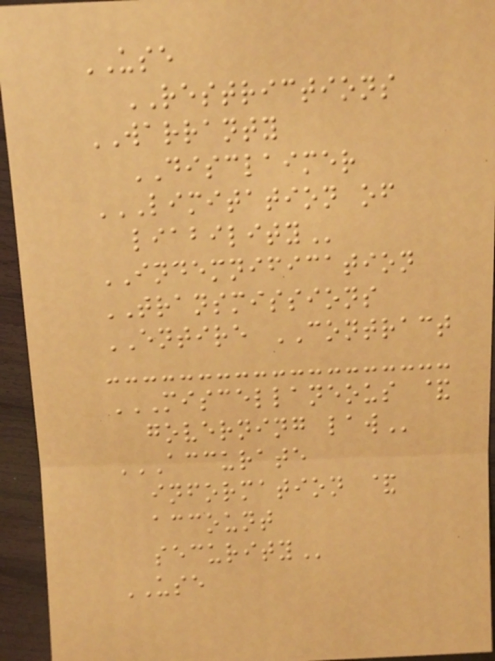USE
RESTRICTIONS
WARRANTY
DISCLAIMER
LIMITATION OF
LIABILITY
INDEMNIFICATION
TRANSMISSIONS
ENTIRE CONTRACT
MISCELLANEOUS &
GOVERNING LAW
ACCURATE
INFORMATION &
ACCOUNT
SECURITY
USE
